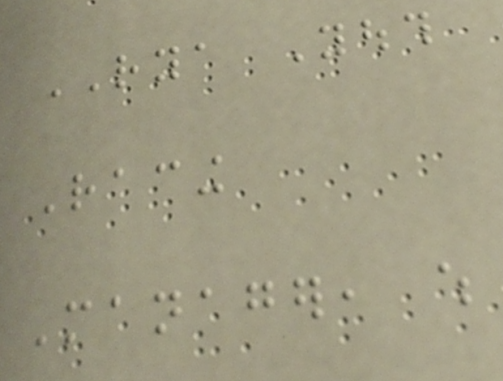RYA Youth
Racing
Manager, which
